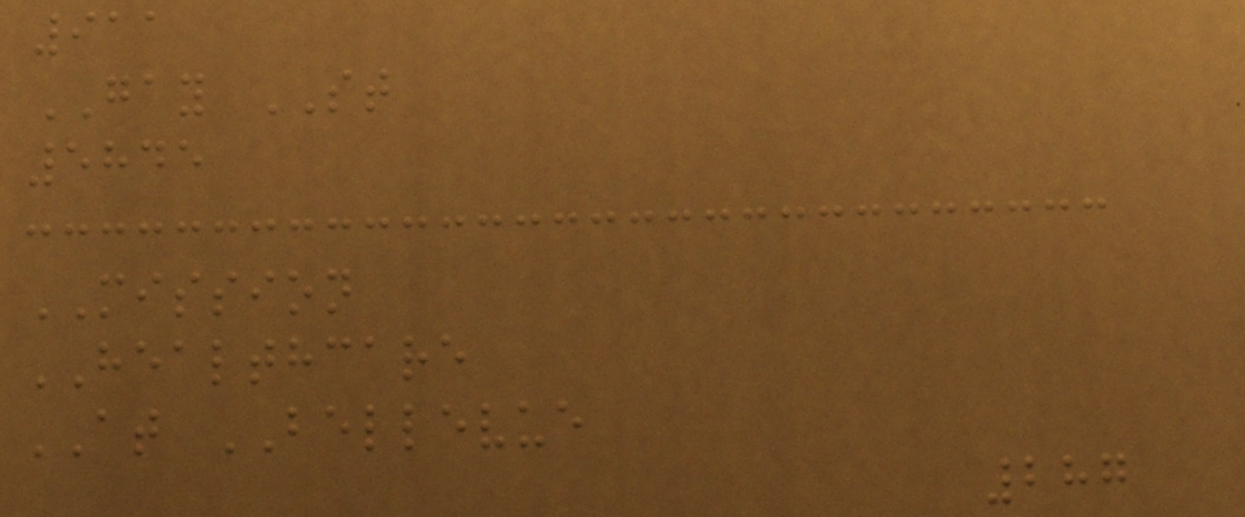911
GAY ST
5845
MISSION
HEALTHCARE
AT BELLEVUE
287
